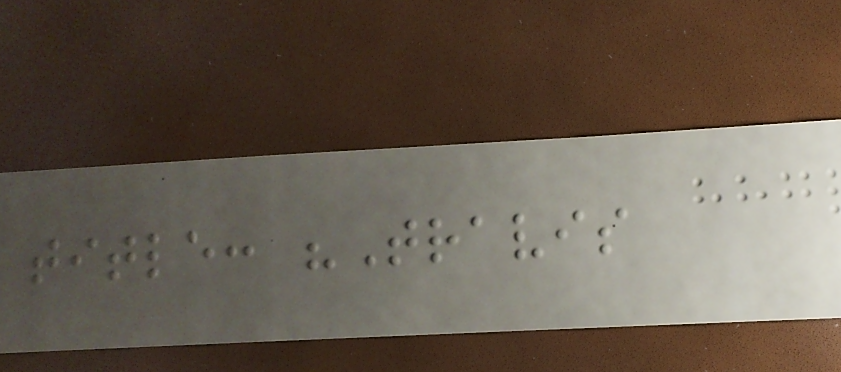title: "Travis
